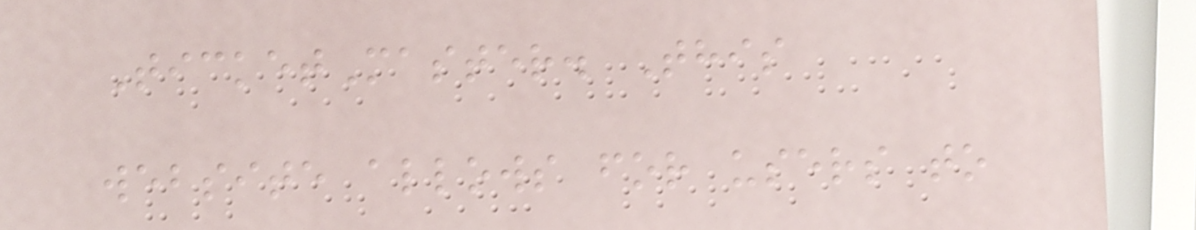TicketMaster. This
website allows for users to
